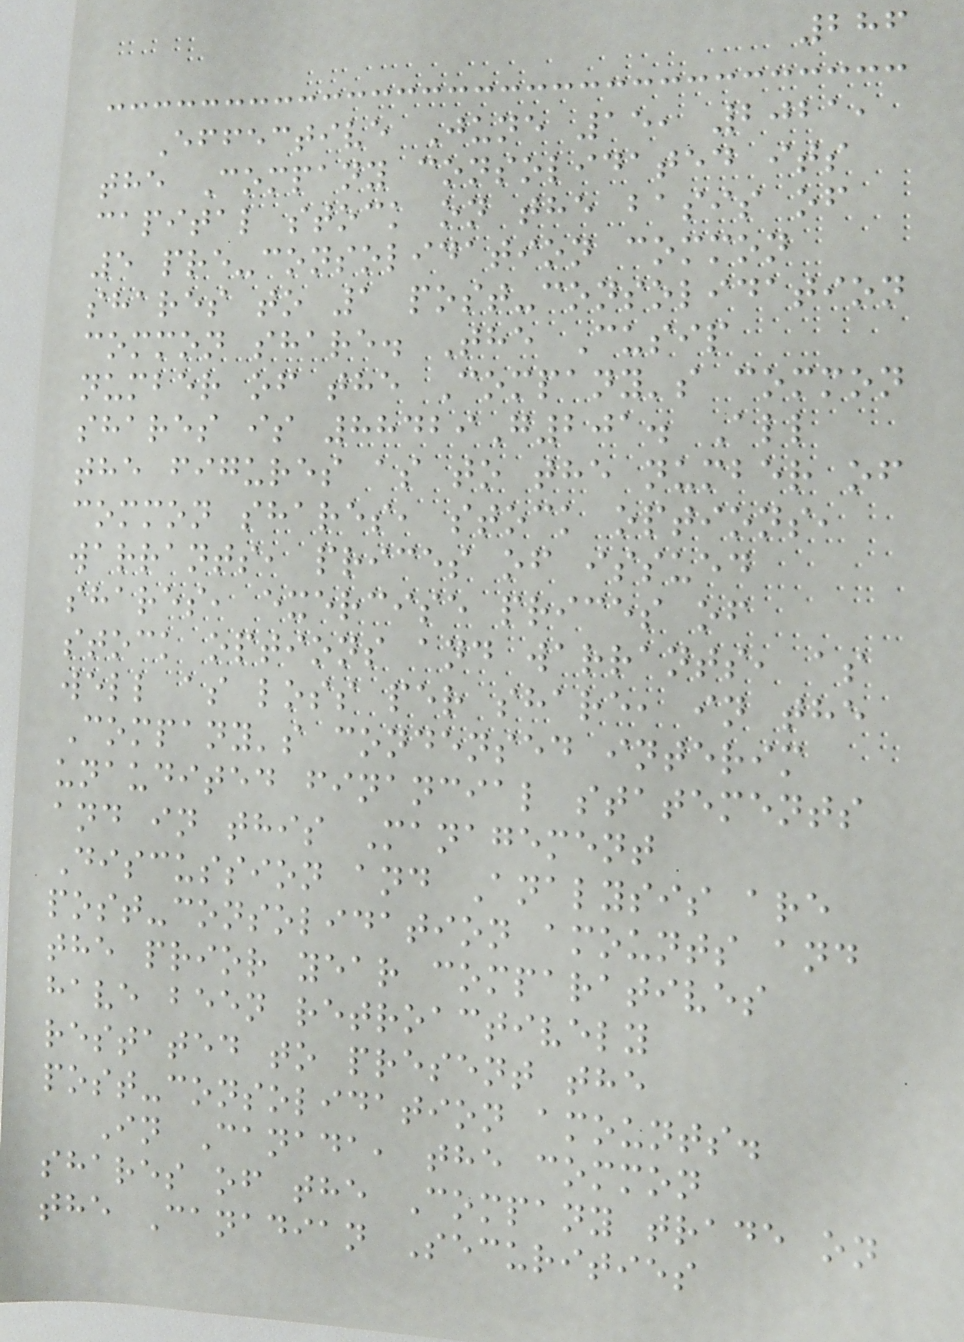286
Effective June 15, 2021,
the Company consolidated its
capital stock on the basis of
5 pre-consolidation common
shares to 1 post-consolidation
common share. The Cusip
number of the Company's common
shares is 88429G201. All
the figures as to the number of
common shares, stock options,
warrants, prices of issued
shares, exercise prices of
stock options and warrants, as
well as loss per share, in the
Company's condensed interim
unaudited financial statements
and in this Management
Discussion and Analysis are
post-consolidation amounts and
the prior year comparatives
have been retroactively
restated to present the
post-consolidation amounts.
In Canada, the common
shares of the Company trade on
the Canadian Securities
